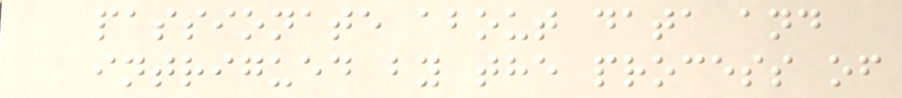passionate about data and
intrigued by the process of
